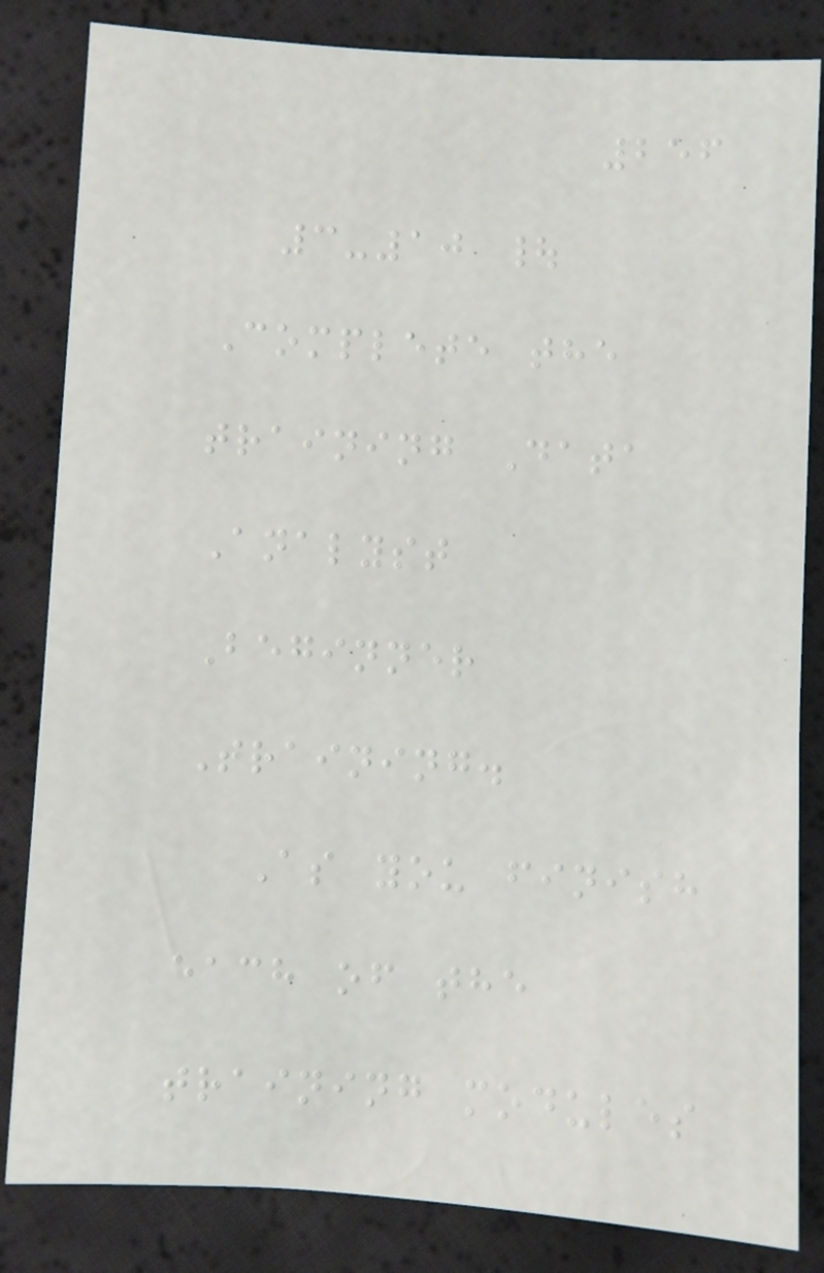256
3-10 |
Complete the
training Data
Analyst
Beginner
Training.
As you finish
each of the
training modules
